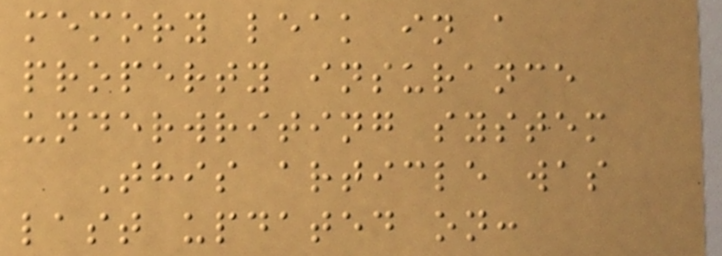memory leak in a
property insurance
underwriting system
This article was
last updated on:
